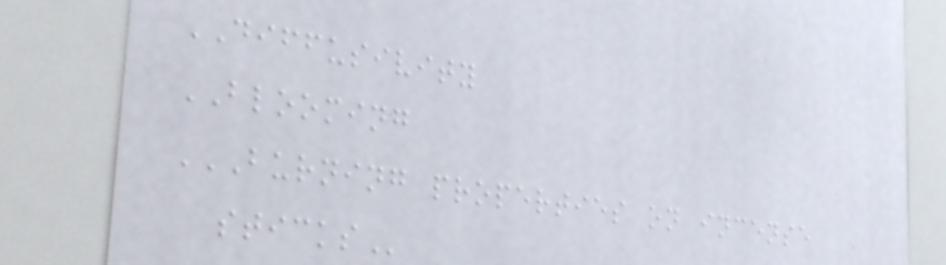DIFFUSIVITY
BLOOMING
BURNING PROPERTIES ON INCENSE
STICKS
